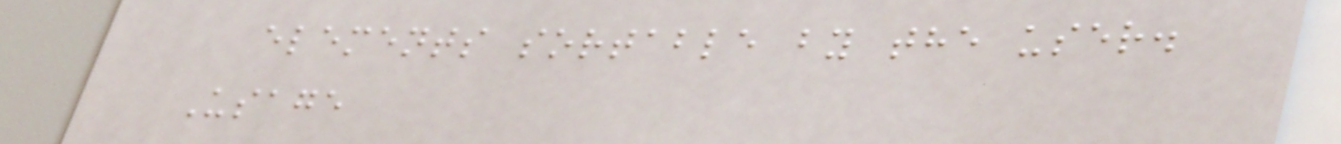elements sortable by the user.
Usage
